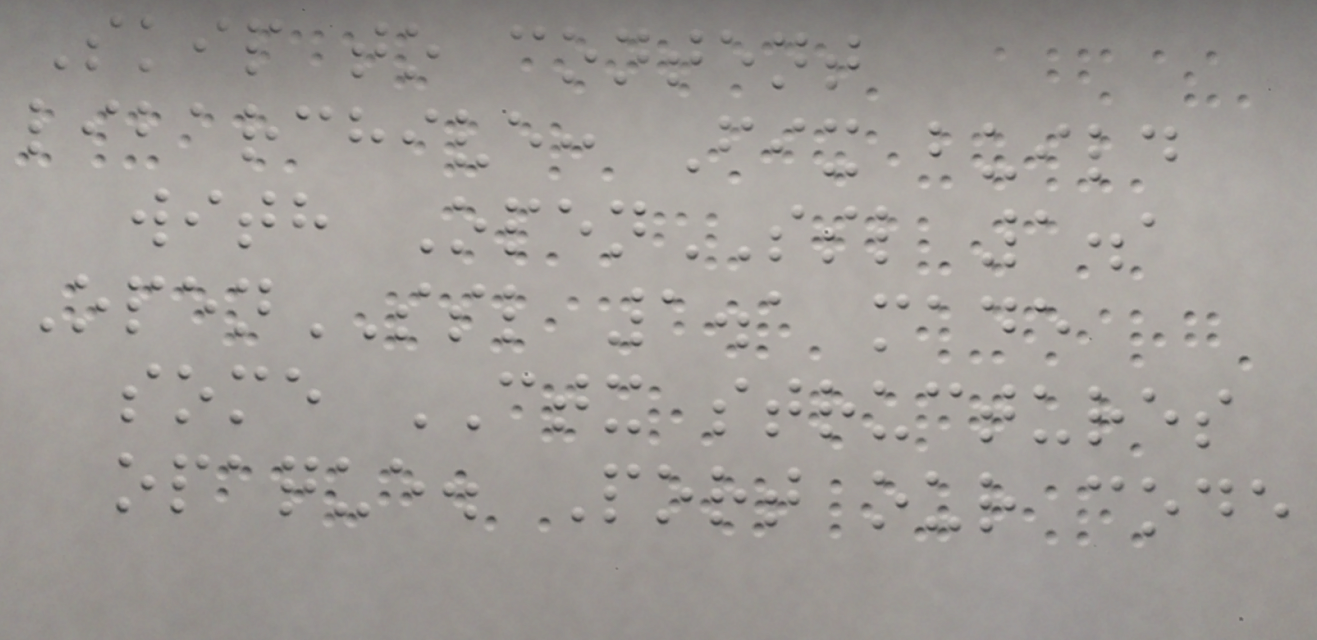Skip to content
libarchive: Fix build
with OpenSSL 1.1
OpenSSL 1.1 made
some CTX structures
opaque. Port our code
